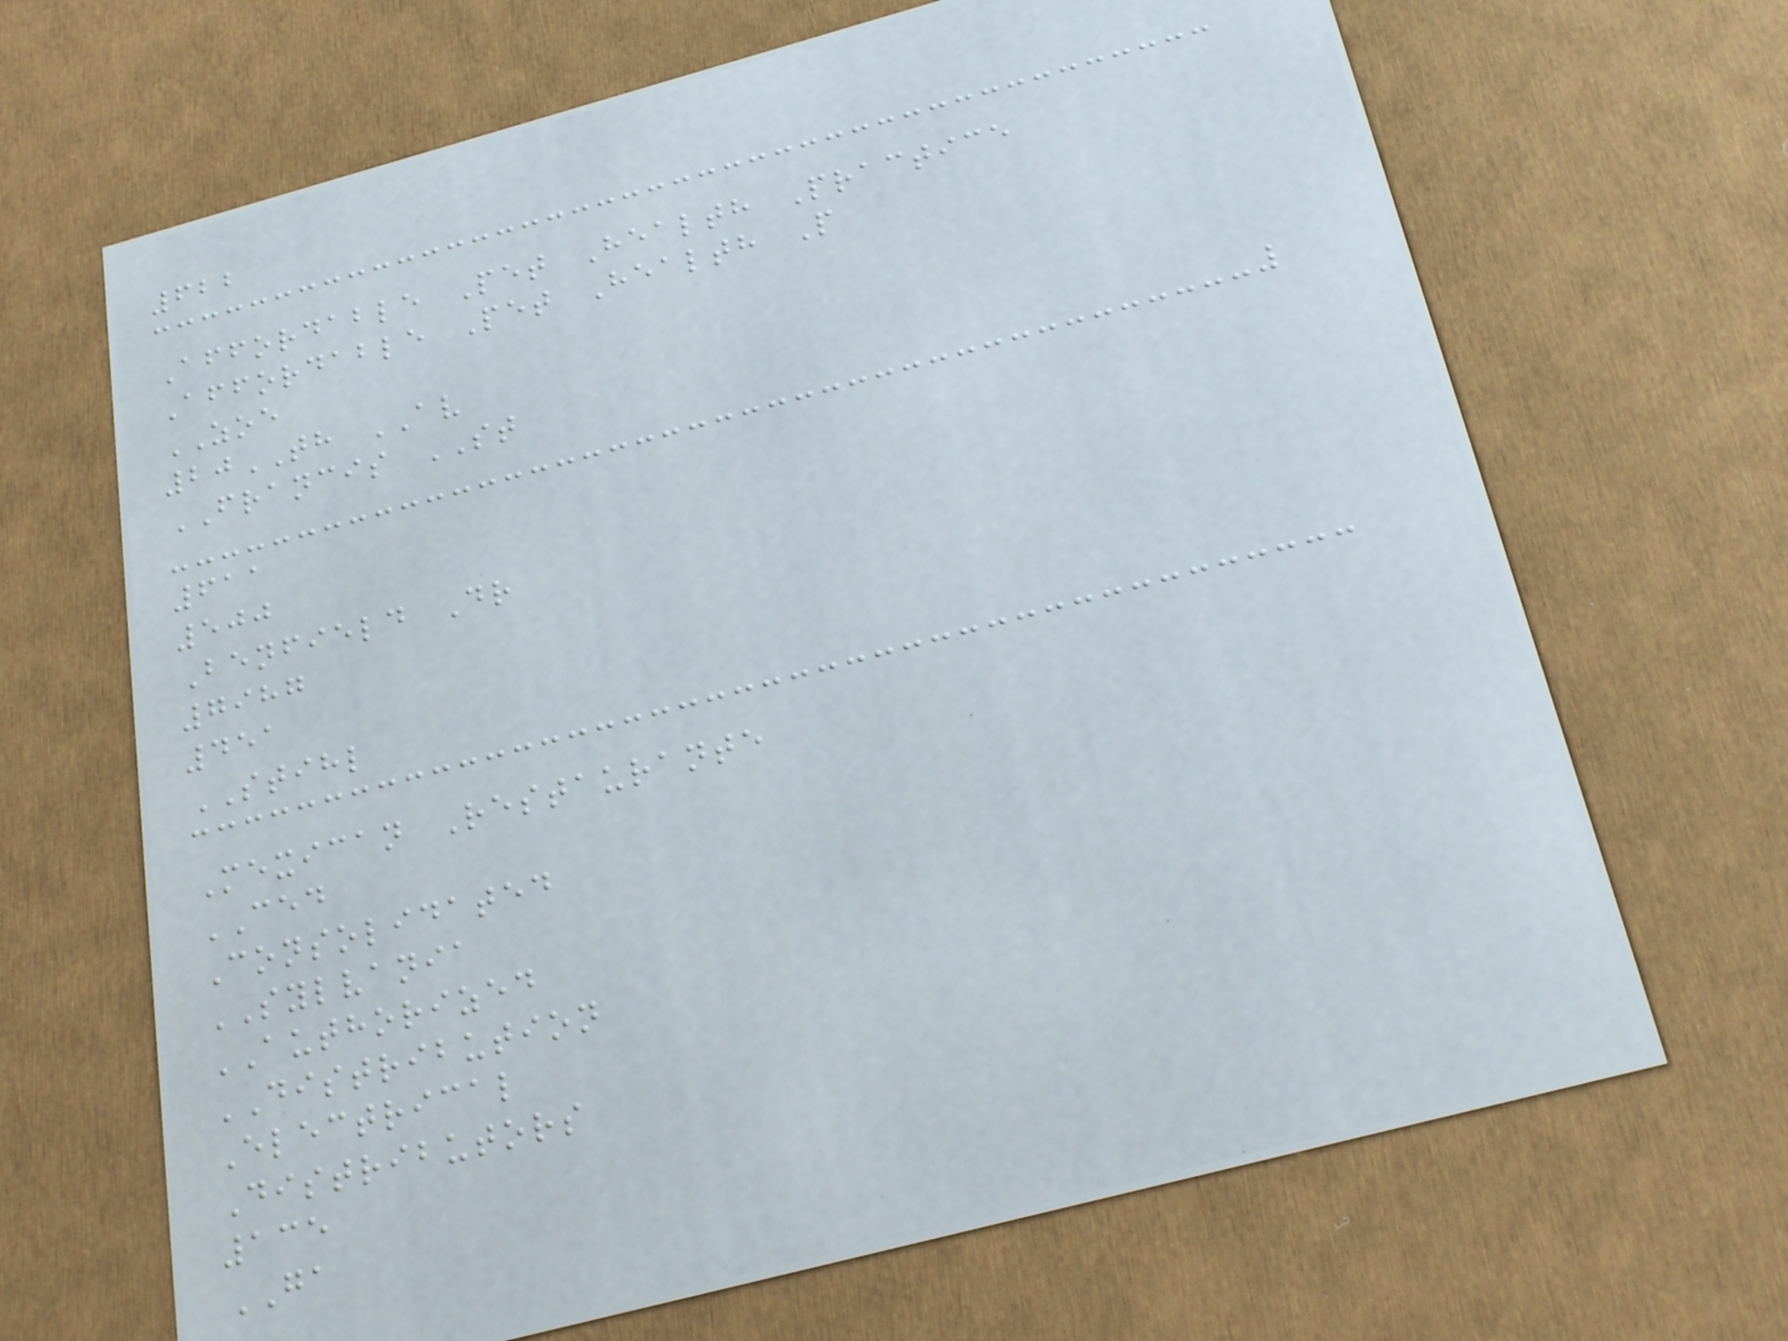622
Affordable Pet Health Practice
Affordable Pet Health P
ZOE
20TH AV
FRANCIS ST
611
500
Benfield Dr
7987
451
STIHL
Mexican Restaurante
CED
Consolidated
SYLVANIA
AUTHORIZED
DISTRIBUTION
Electrical
Distributors
135
GA
